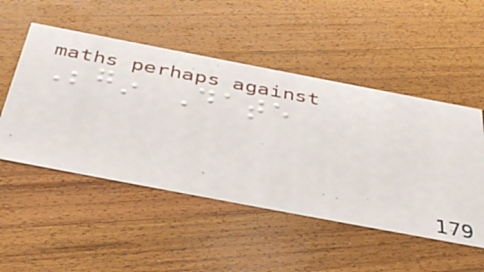Begin Date
